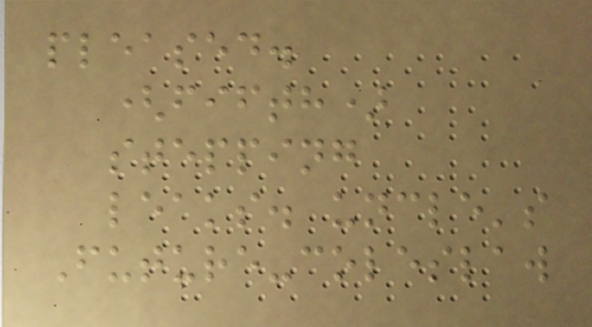pleased.
(fifth)
stepping
leaks. uncle's
Future-coleslaw
